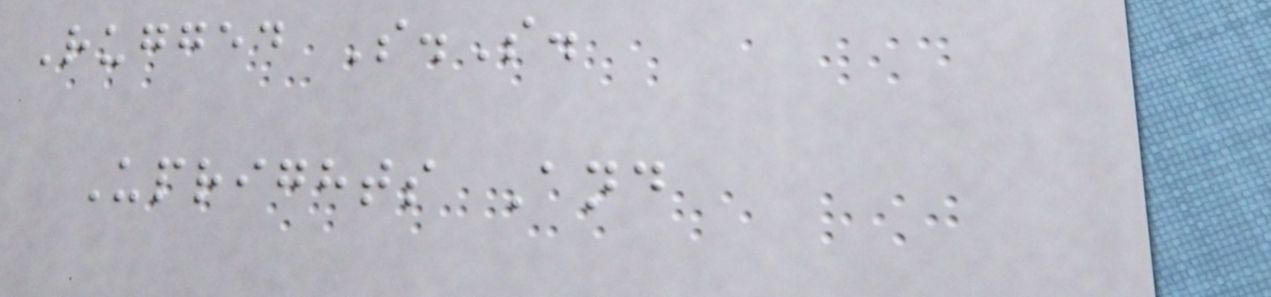Rugged S.S.
Uprights And
